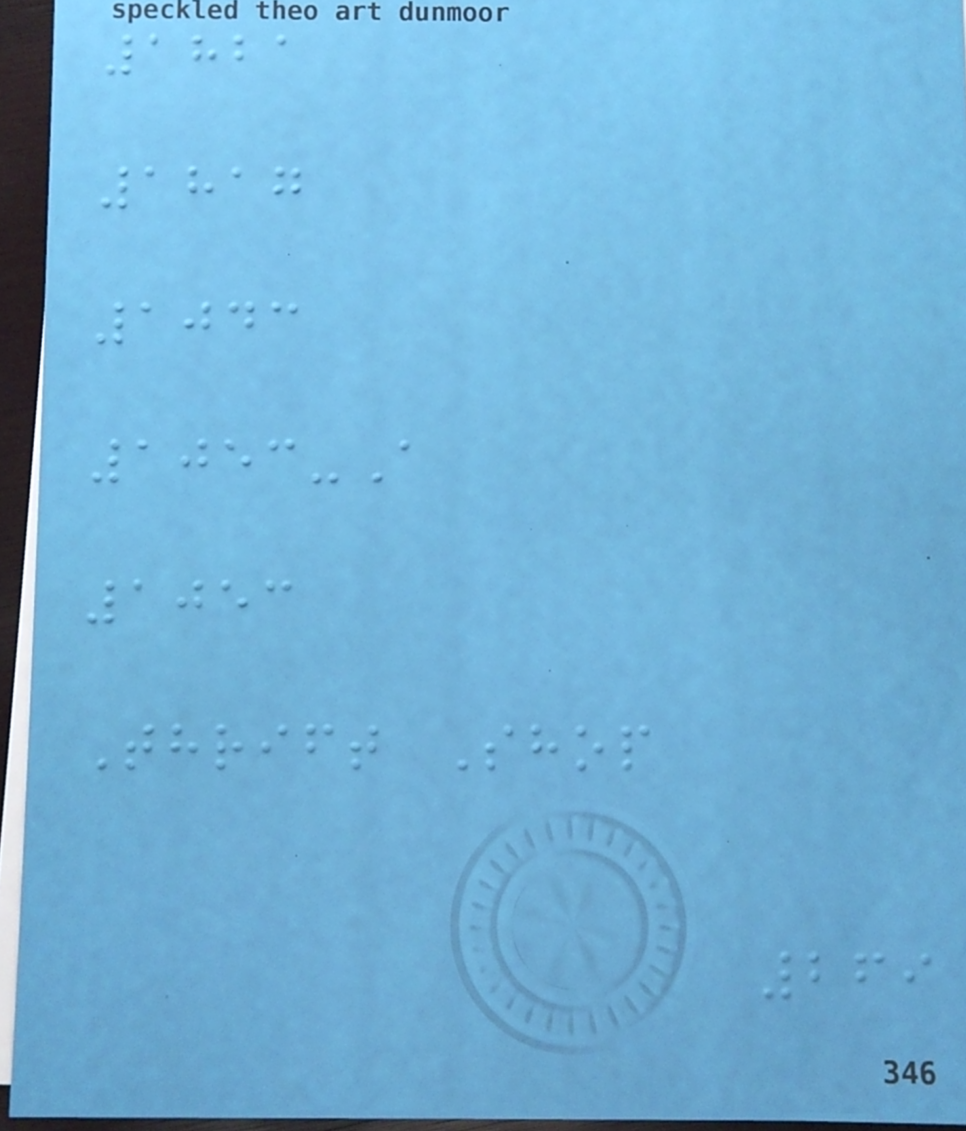1821
1817
1043
1053-A
1053
Thrift Shop
269
